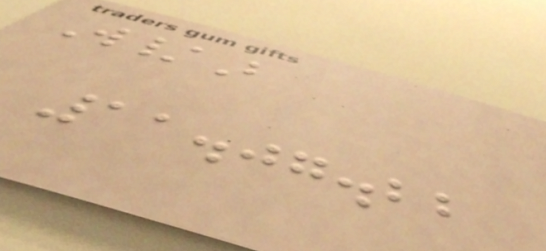W/B
11.07.22
